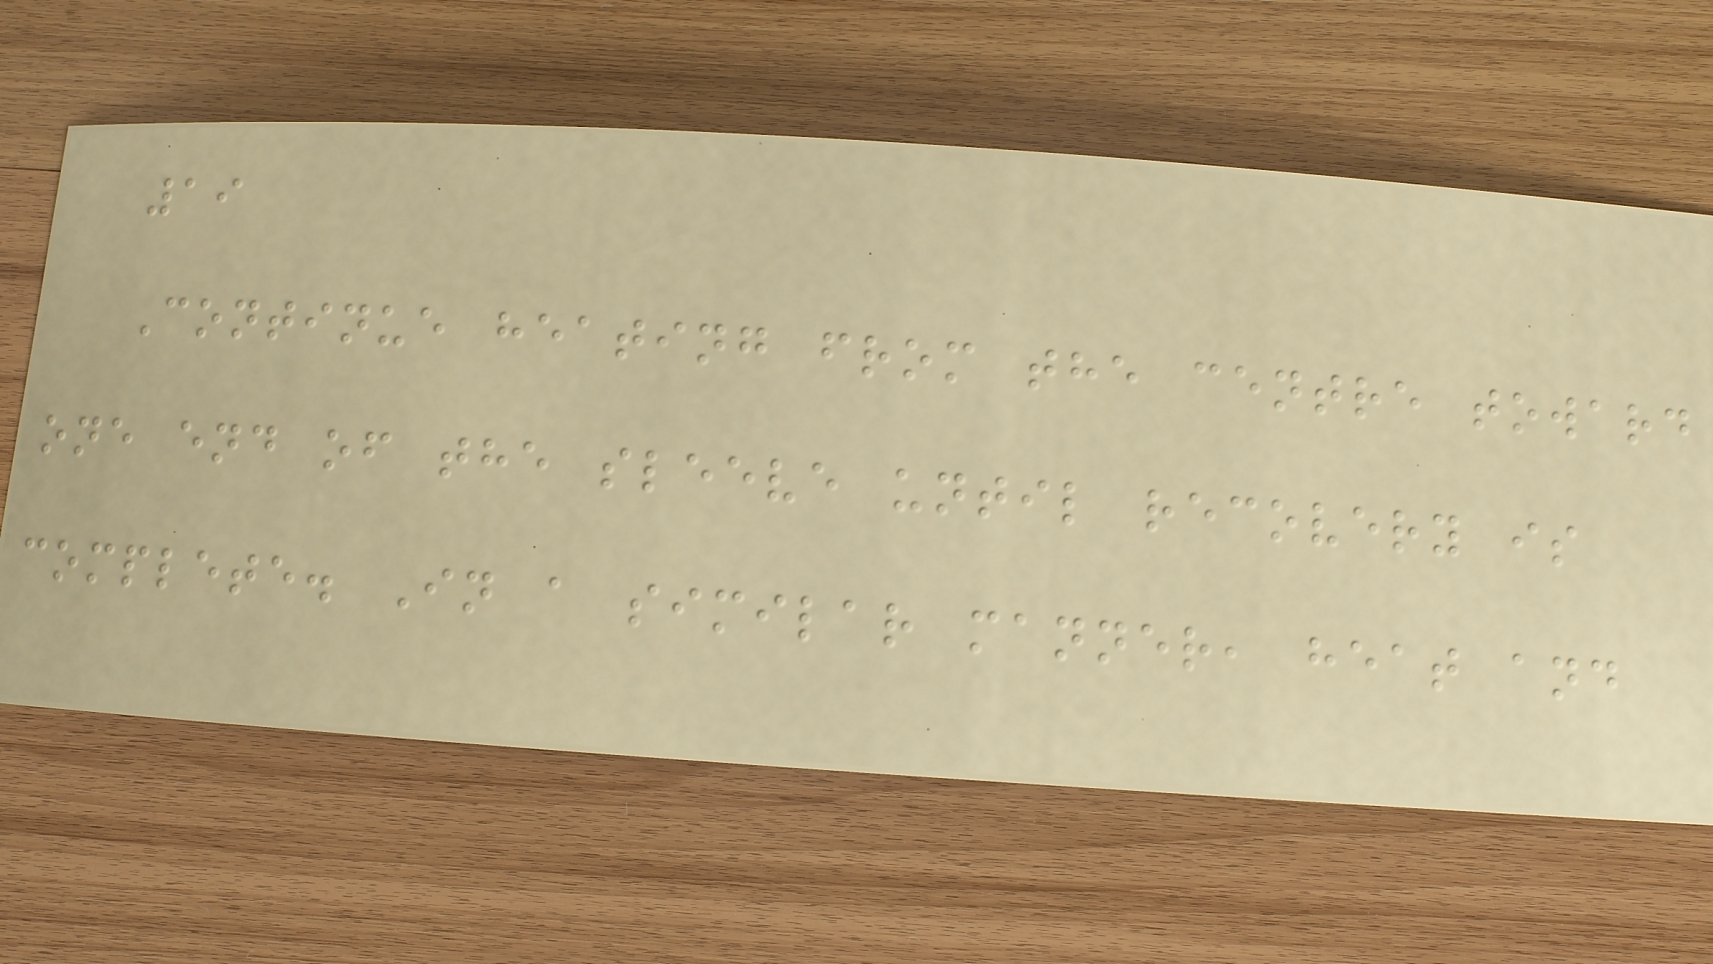19
Continue heating from the centre toward
one end of the sleeve until recovery is
complete. In a similar manner, heat and
